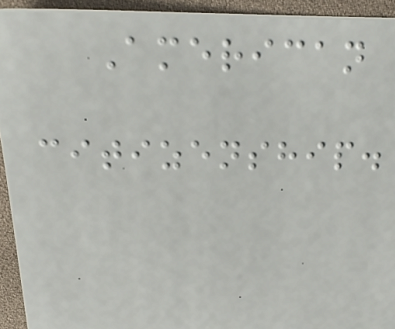American
citizenship.
